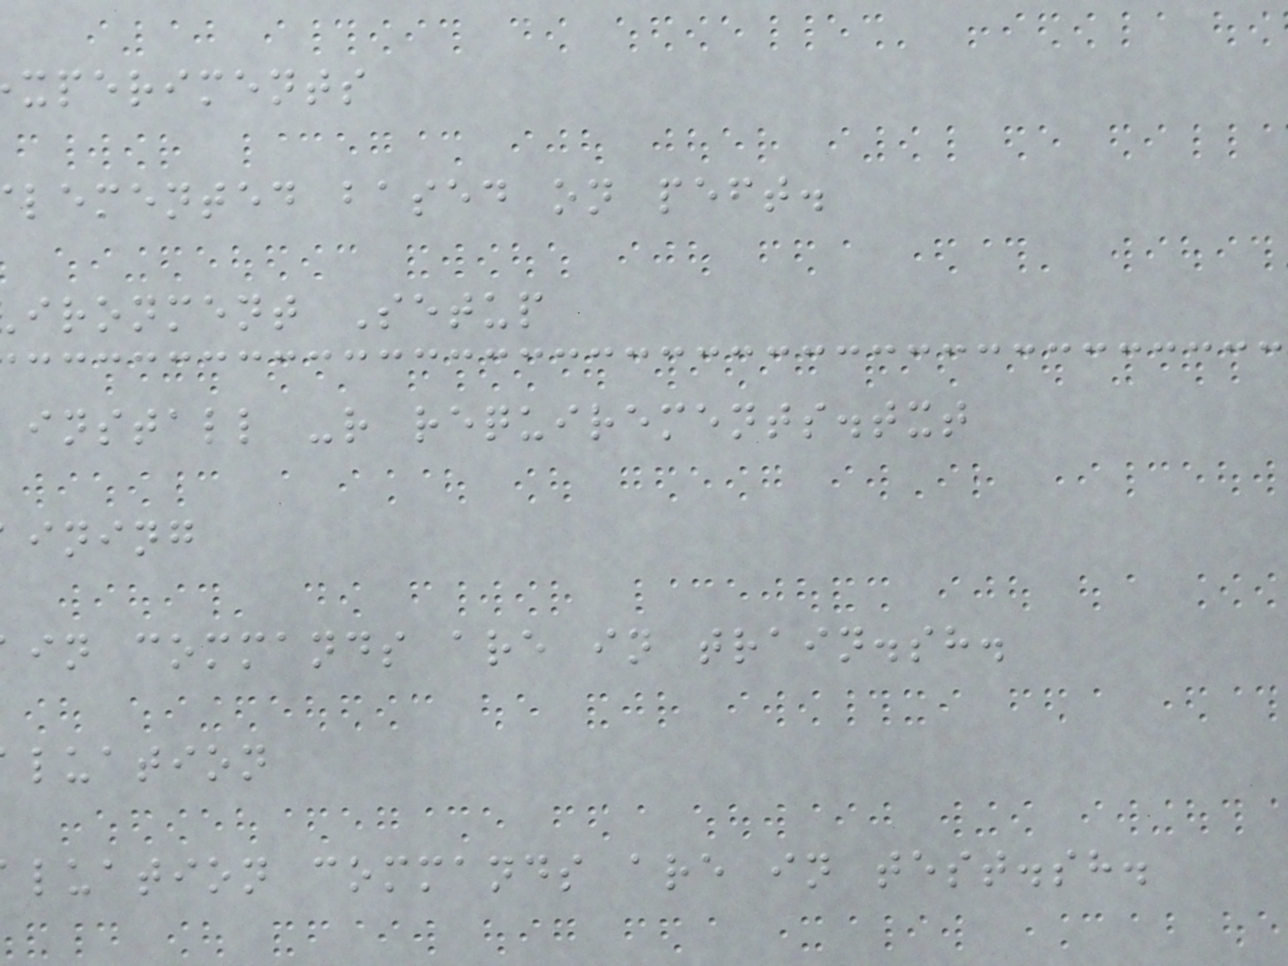xperiments
lemented based on peft.
ironment Setup
install -r requirements.txt
ining
in commands are in train.sh.
luation
luation commands are in test.sh.
